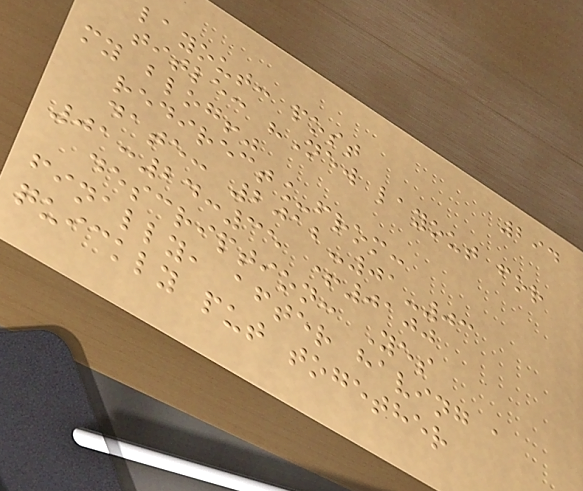294
layout: post
title: "New layout for
my blog!"
redirect_from:
date: 2012-01-03
01:24:35 +0100
description: Yes
finally, after having a
quickly put together
